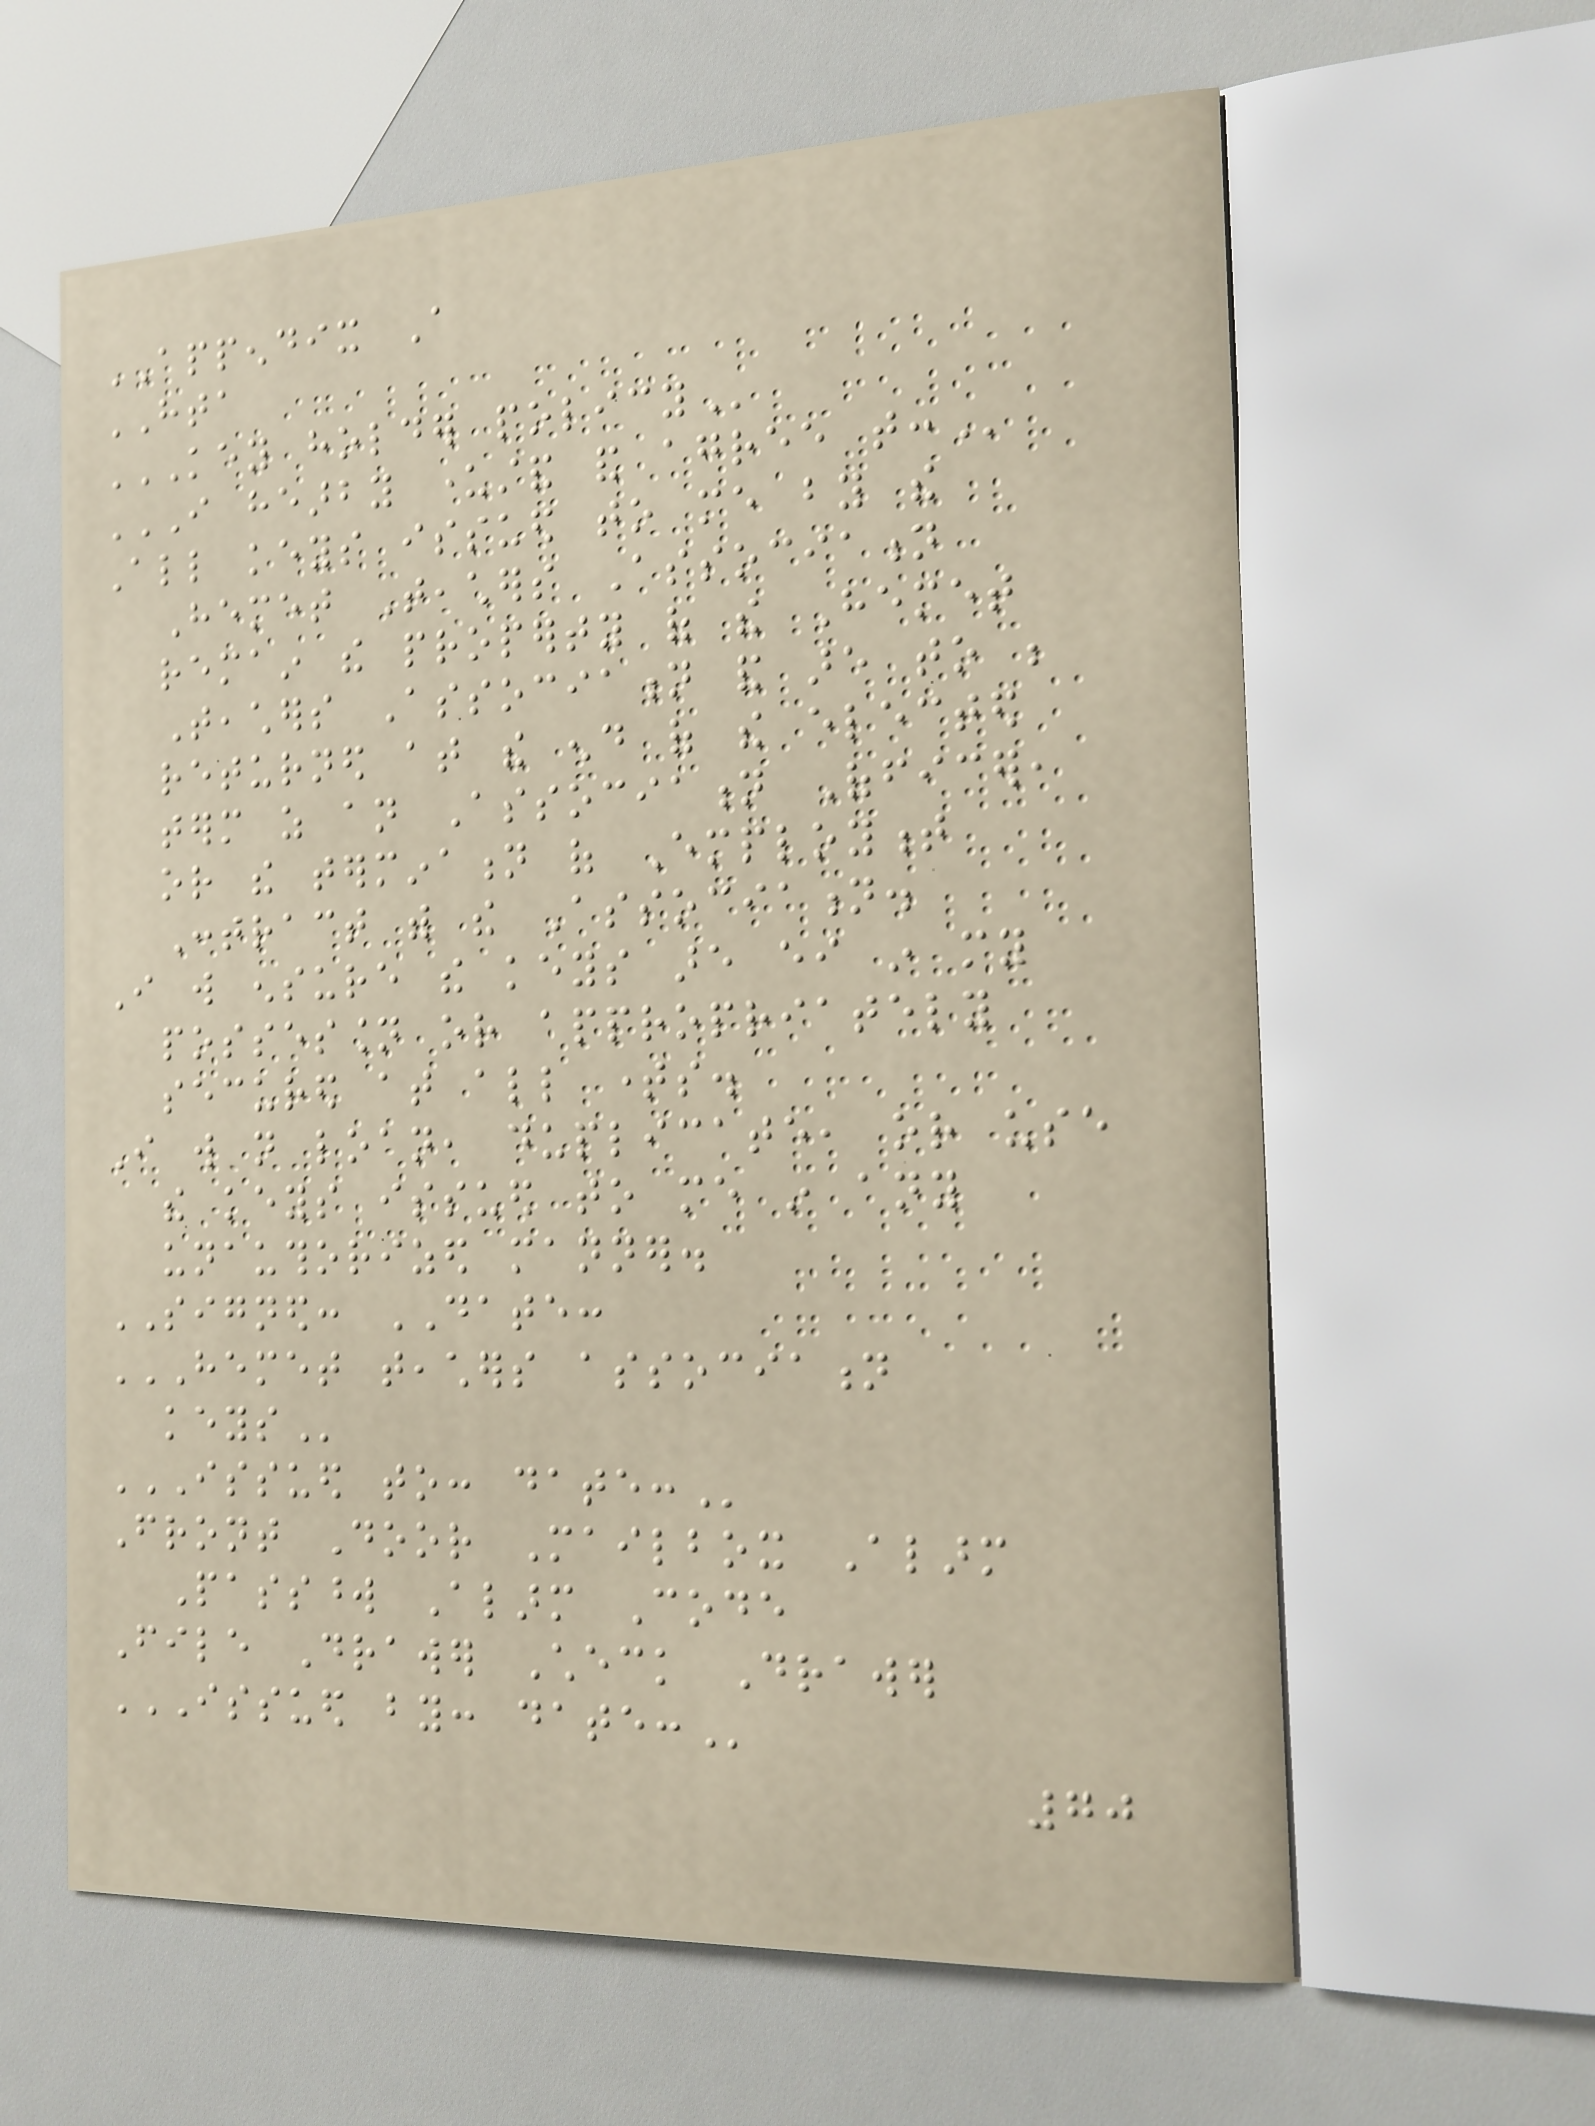APPENDIX A
HTA
KEY HOLDER POLICY
I HEARBY UNDERSTAND AND AGREE THAT:
All keys issued to me by the
Hemet Teachers Association
remain the property of the Hemet
Teachers Association and are to be
returned at the end of the elected
term as an Association Officer,
or the termination of Employment
Contract with the Association.
I will ensure the keys are either in my
possession or appropriately
secured at all times.
I will not loan, duplicate, or use
the keys issued to me in any
unauthorized manner.
SIGNED: DATE:
HEMET TEACHERS ASSOCIATION
KEYS
ISSUED TO: DATE:
Front Door Mailbox Alarm
Password Alarm Code
File Drawer Check Drawer
ISSUED BY: DATE:
70
